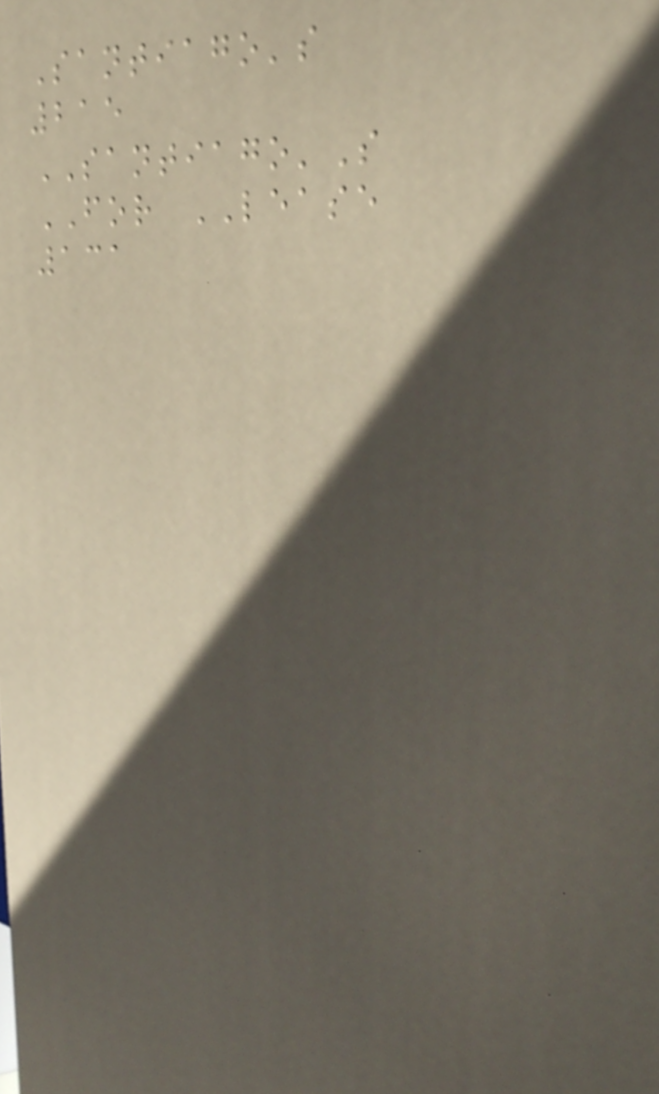Santiago's
215
SANTIAGO'S
FOR LEASE
131
